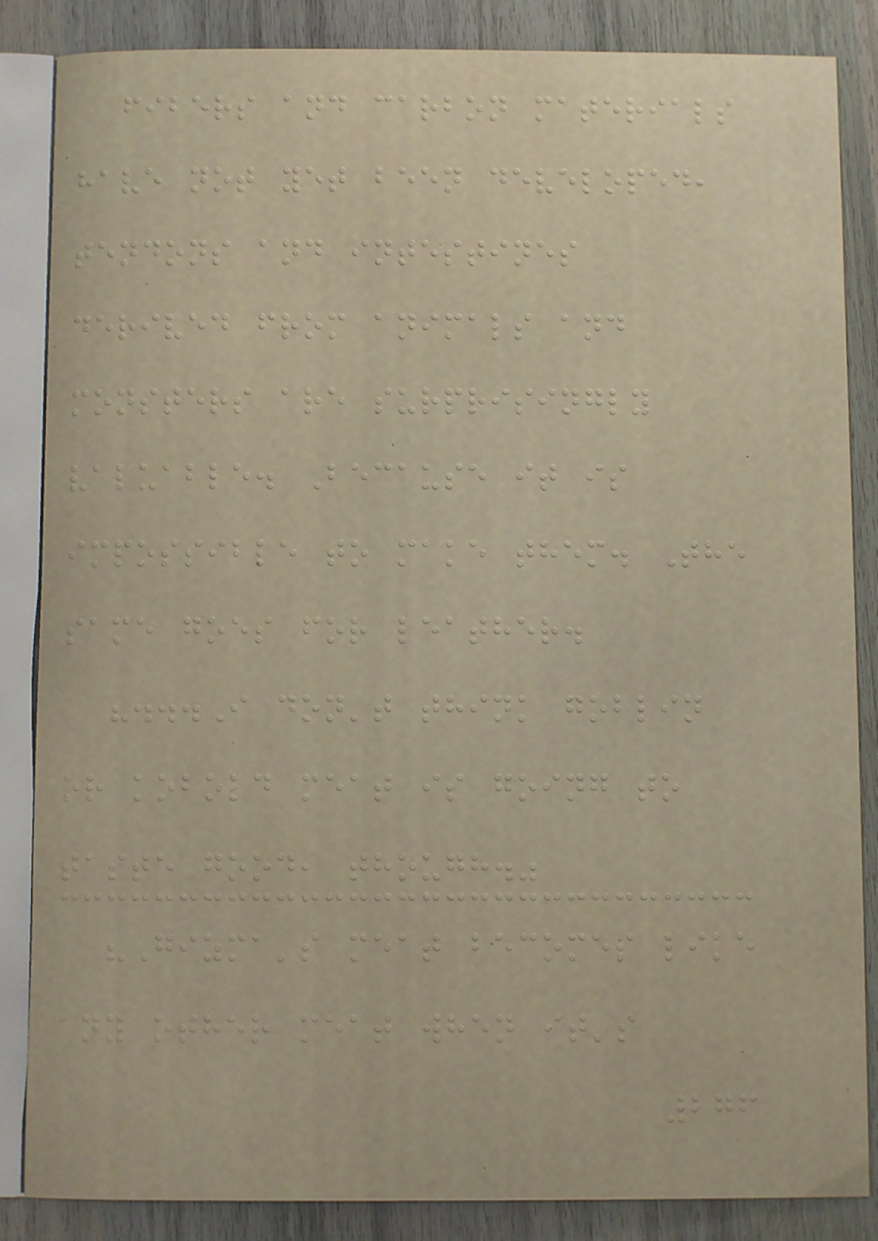fibers and carbon materials
have not yet been developed,
tendons and intestines
derived from animals and
monsters are surprisingly
valuable. Because it is
impossible to make them. The
same goes for leather.
"...I don't think goblin
or kobold meat is going to
taste good, though."
"Gizma's meat becomes like
any other meat when it's
276
